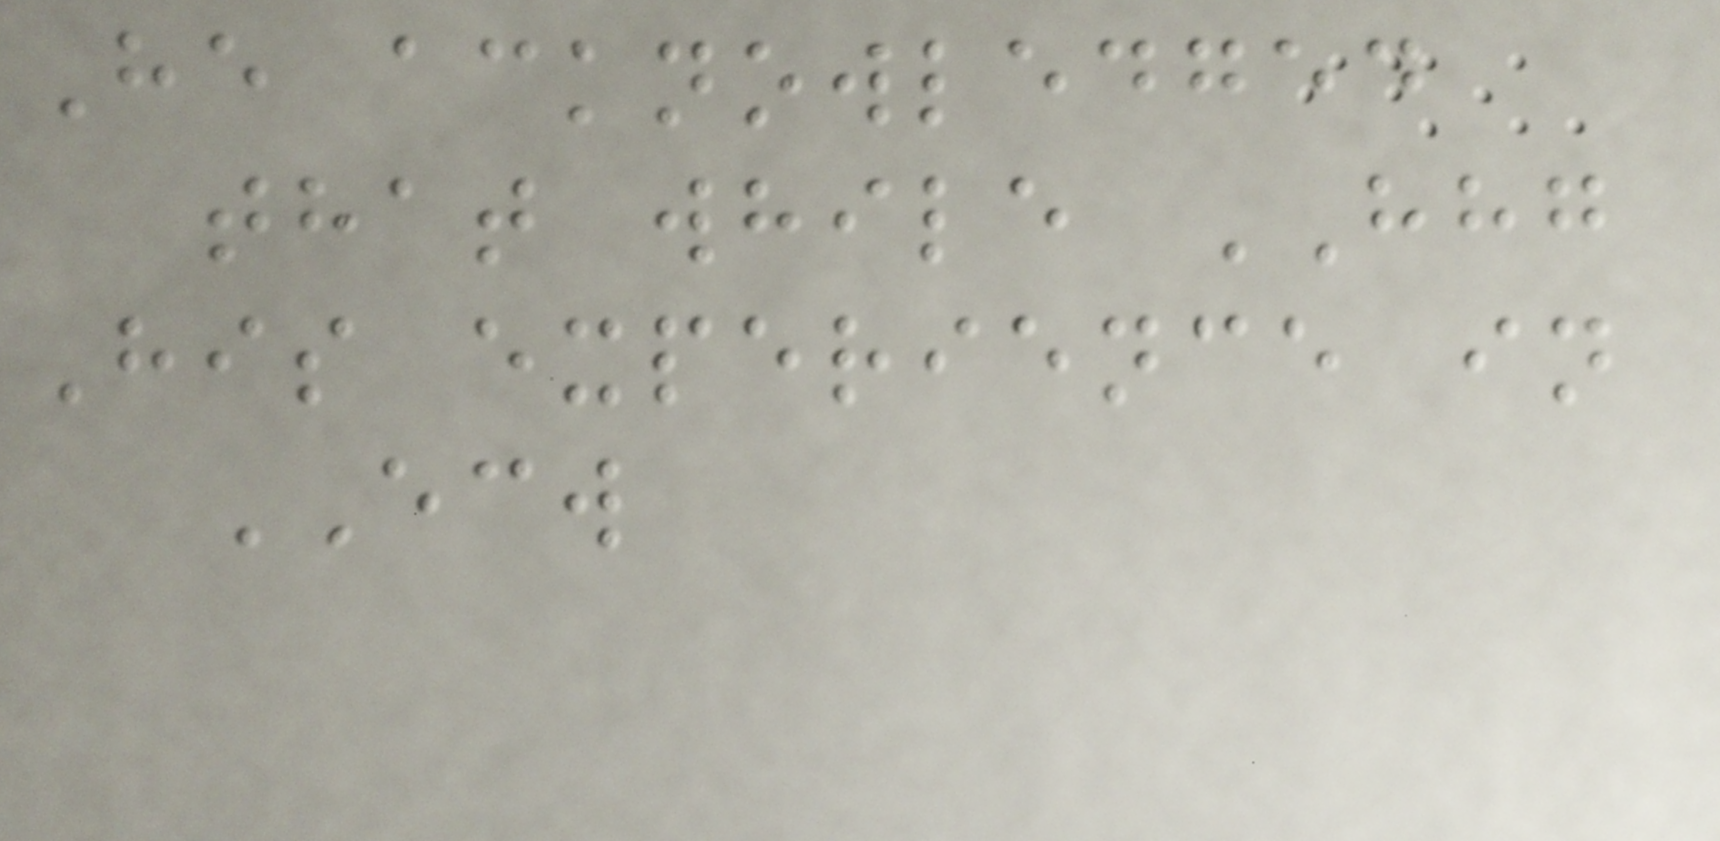He acknowledged
that while HHG
His experience in
ECW
